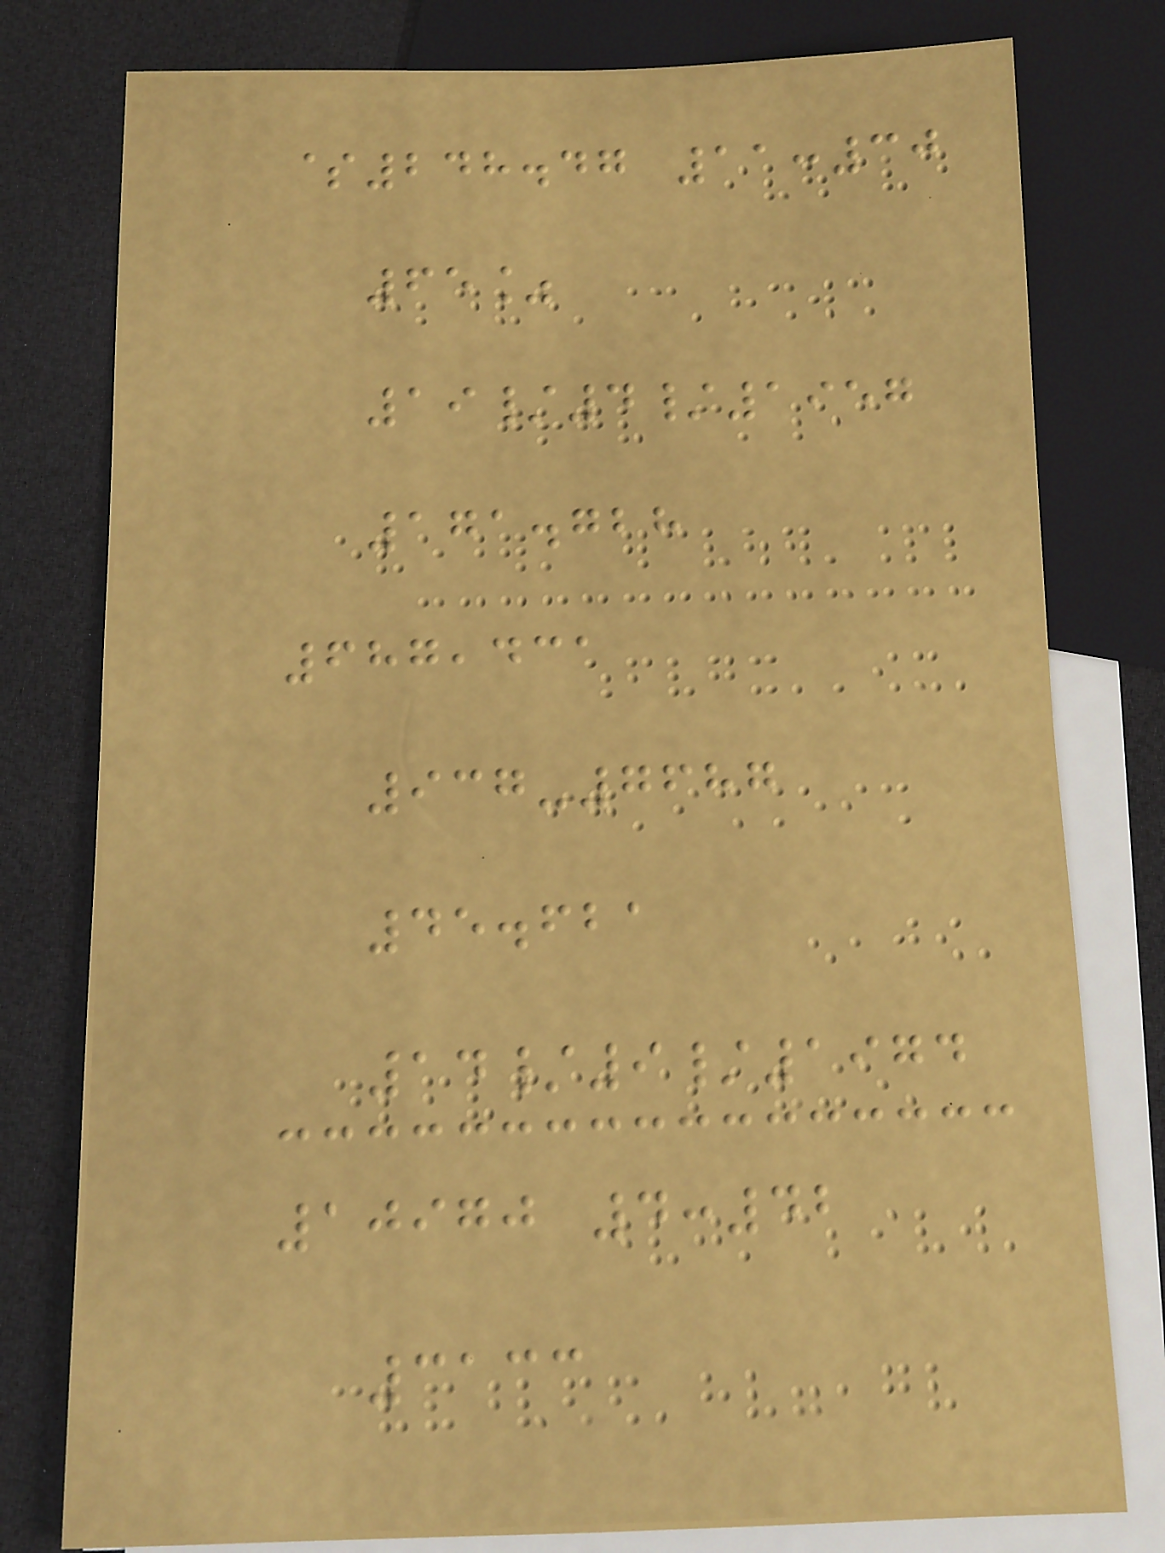$248.47 11:30
65%
19/4/1957
171.728
687,431
937-7687
45.621
14/9/1974
10970 4:42
3133
